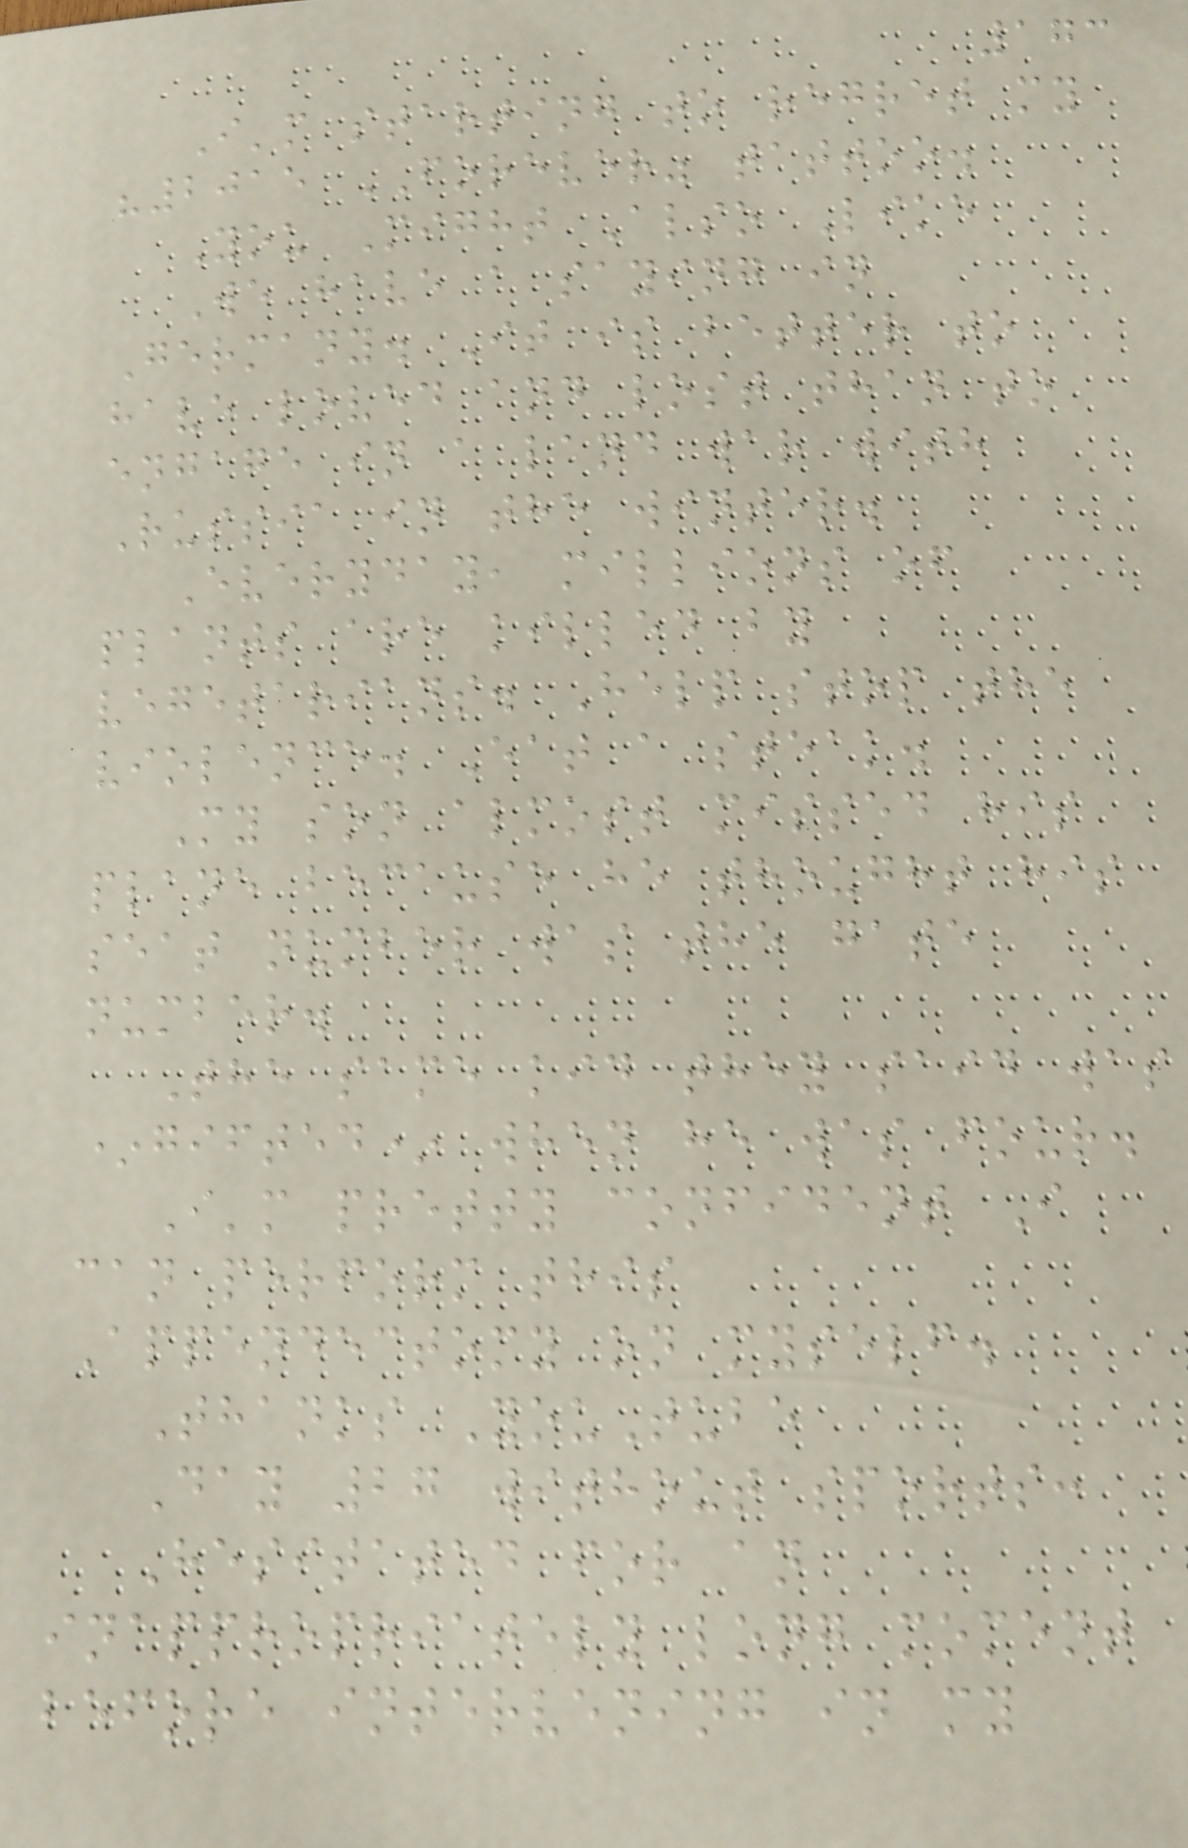173
I'm starting to regret my
"2015 FOREVER" tattoo.
You Might Also Like
We have a saying in
Germany. It is better to
have loved and lost than to
engage in a land war with
Russia in the winter.
Everyday, millions of
plants are killed by
vegetarians. Help stop the
violence. Eat a steak.
My son almost missed his
plane because he thought his
seat number was the gate
number.
The same kid they said was
*gifted* when he was four.
I'm pretty confident I
can perform this
Appendectomy on myself.
Thanks YouTube
Day 27 without sports:
Hesitated for an
inappropriately long moment
before intervening in my
